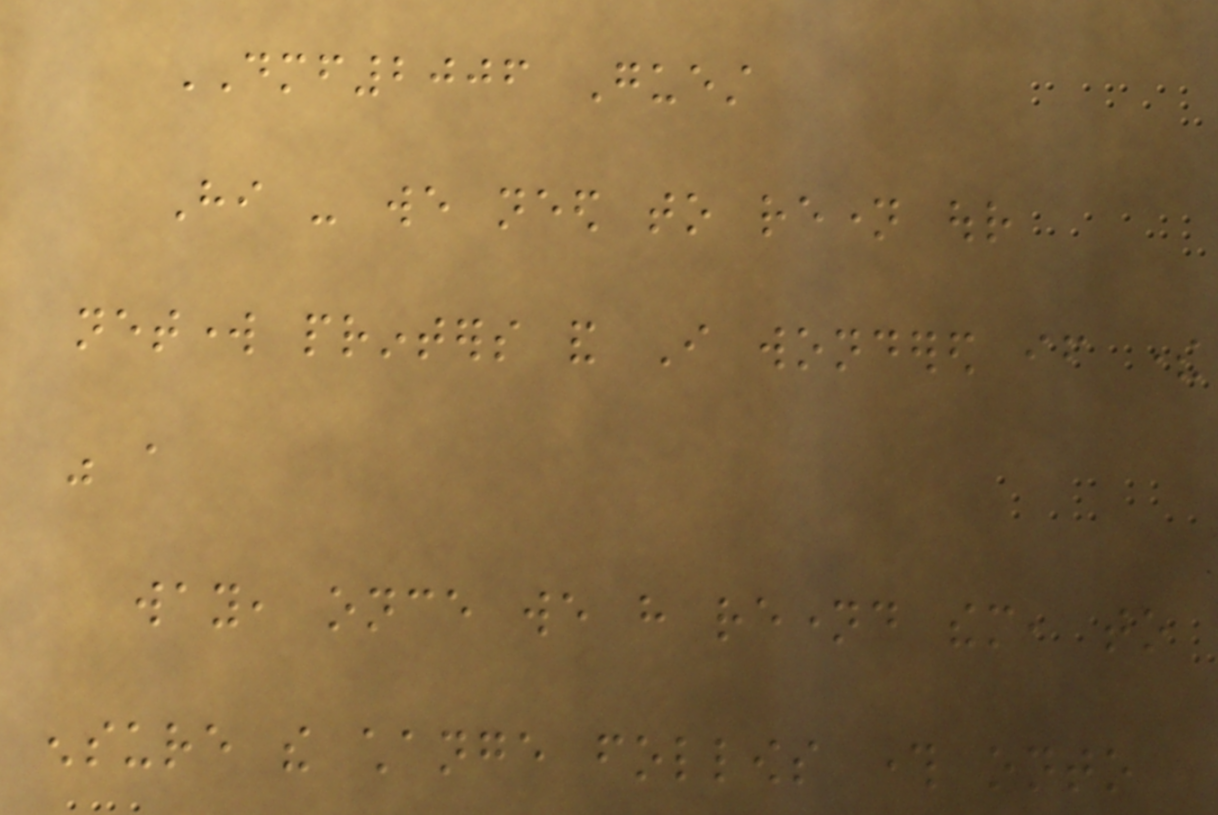DMF2006 Guest
Hi - we need to rename our
network printers and I wondered if there
was a
way, once we have renamed them, to
ensure the change follows through onto
